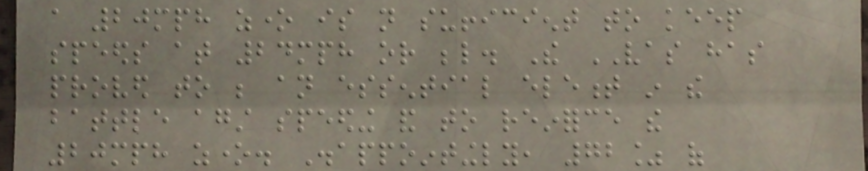a 20mph zone is not sufficient to keep
speeds at 24mph or below. The VAS has
proved to be an essential element in the
battle against speeding and to reinforce the
20mph zone. Disappointingly, 72% of
